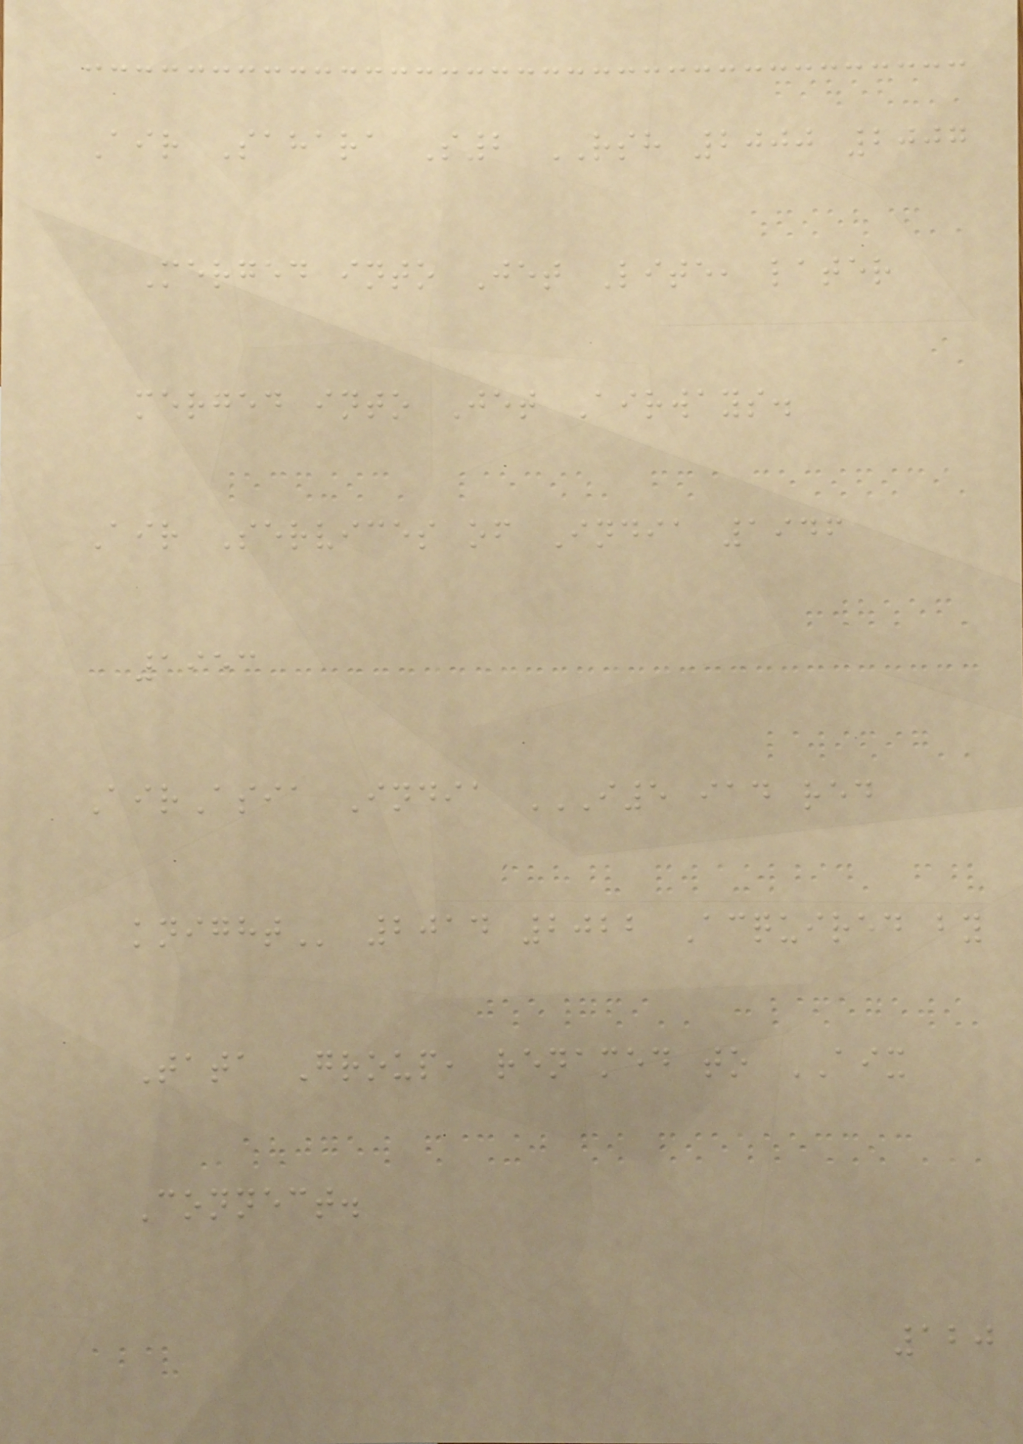Air Sahara S2 RSH 2000 2007
Merged into Jet Lite, later
merged into Jet Airways.
Air Services of India 1946
1953
AirAsia India I5 IAD RED
KNIGHT 2014 2022 Acquired by
Tata Group, renamed to AIX
Connect.
120
